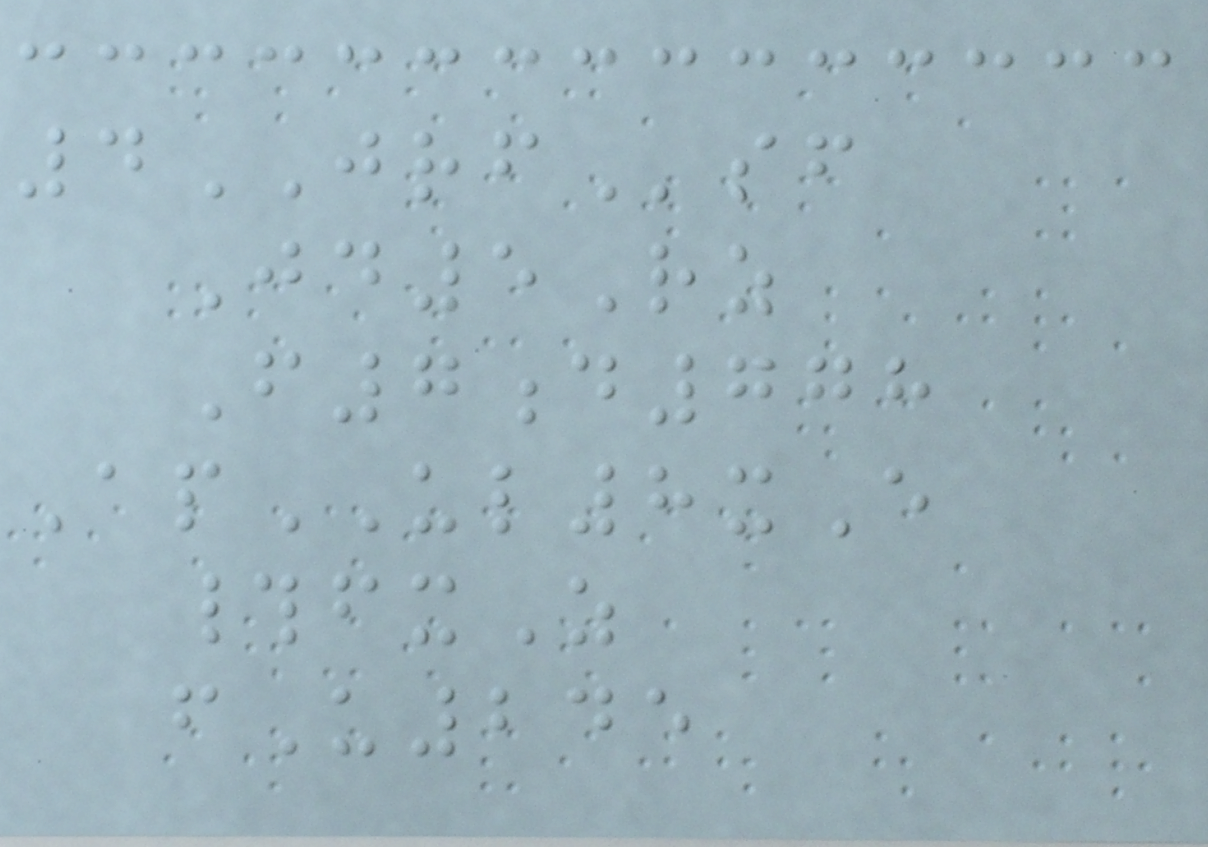4JRFsf
Jd5Rz
F7d778
ApUL8xE
#fxZ
fU245
